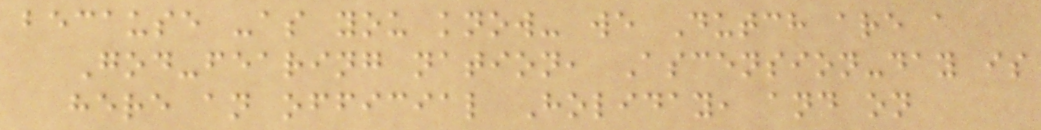because -as you know- we Dutch are a
God-fearing nation, Ascension-day is
here an official Holiday, and on
